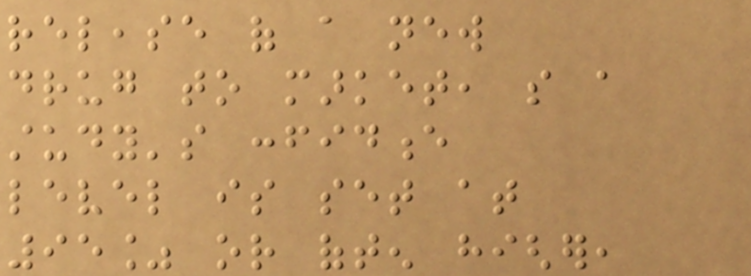release of a new
drug to market, so a
study's confidence
level is set at
95% or often higher,
